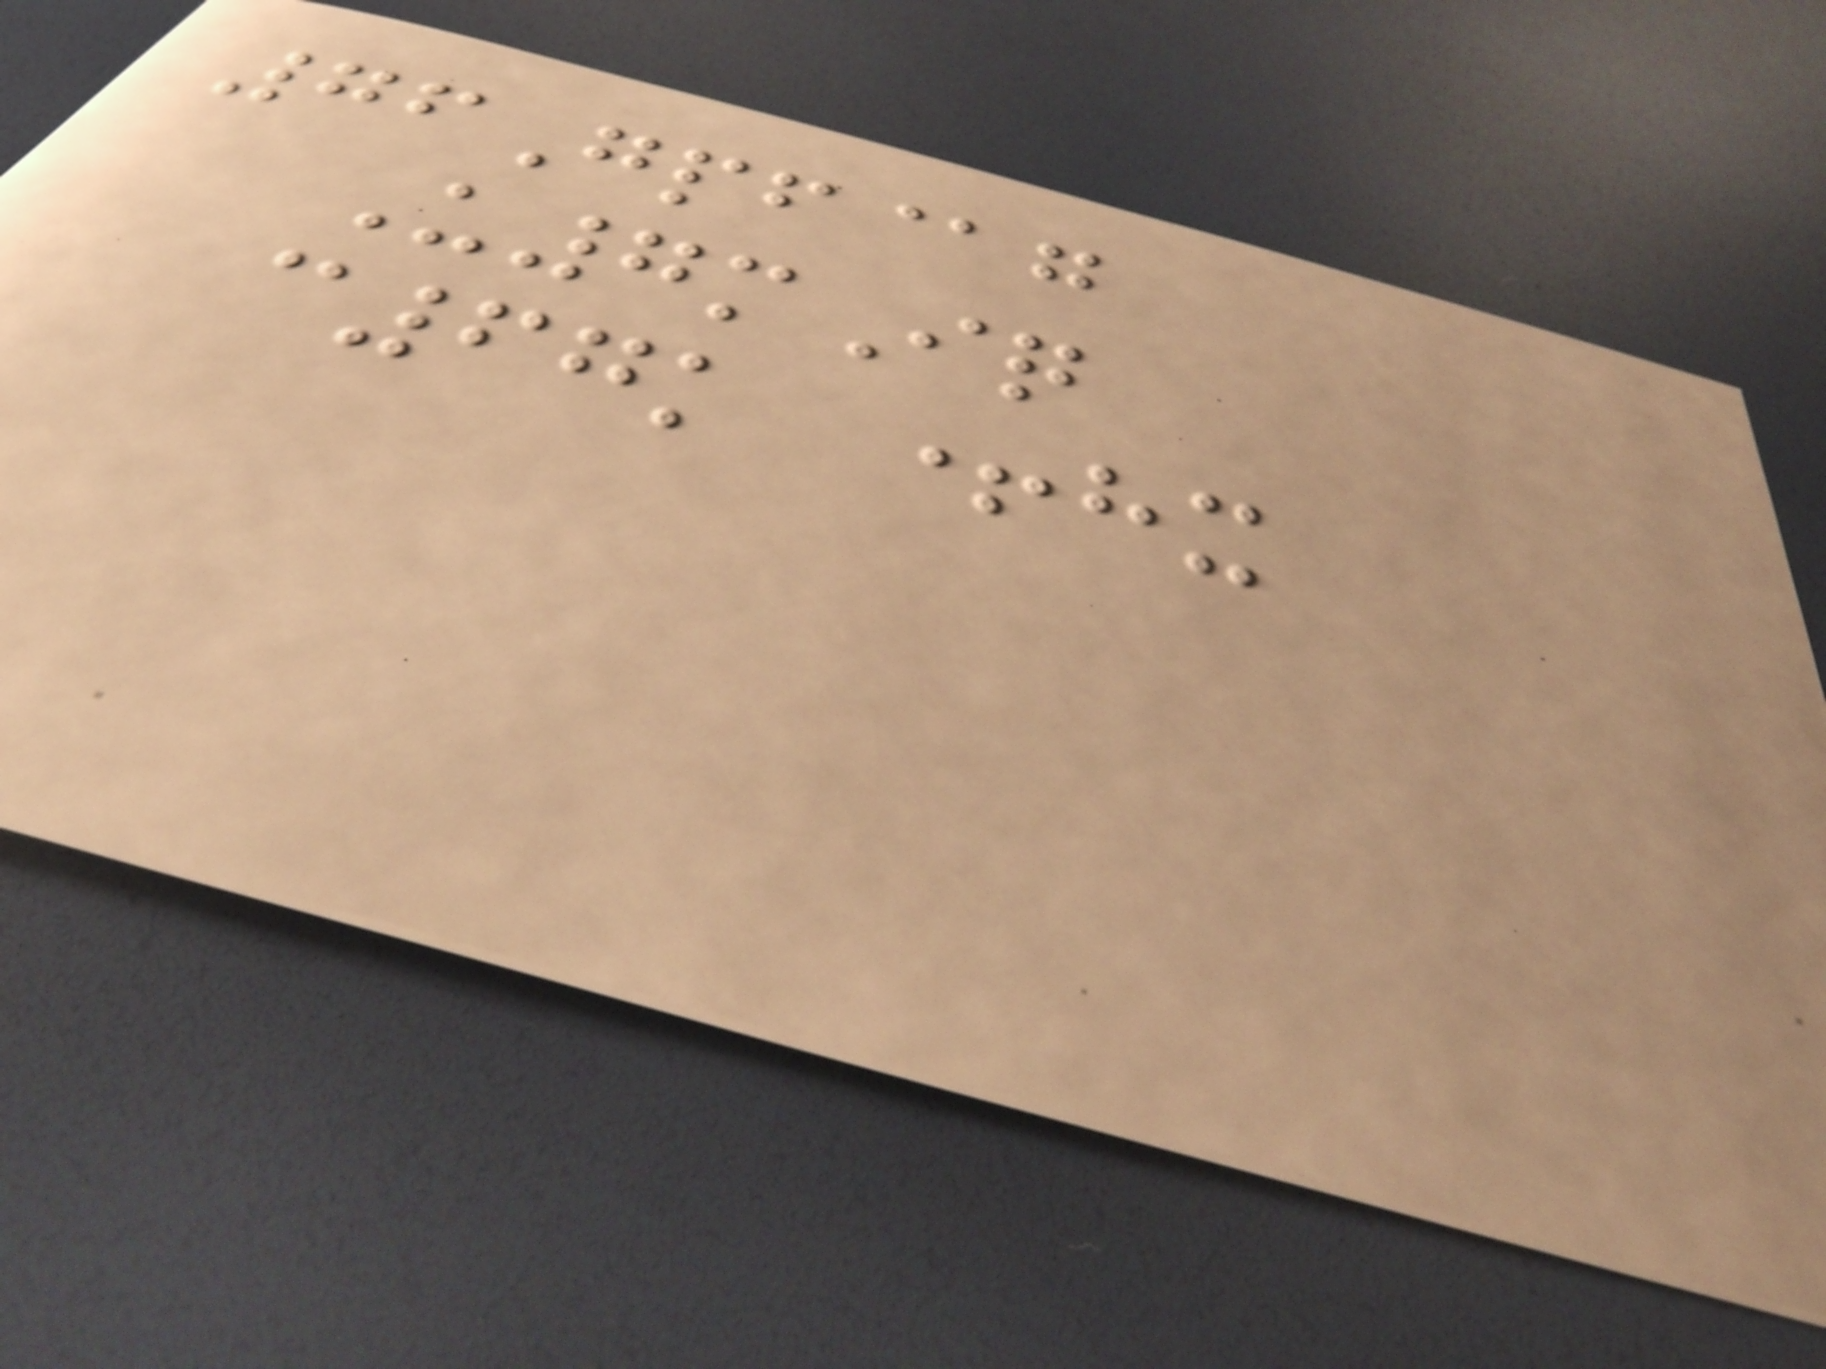76Gpf@g
U7mIq
c67k +hx
